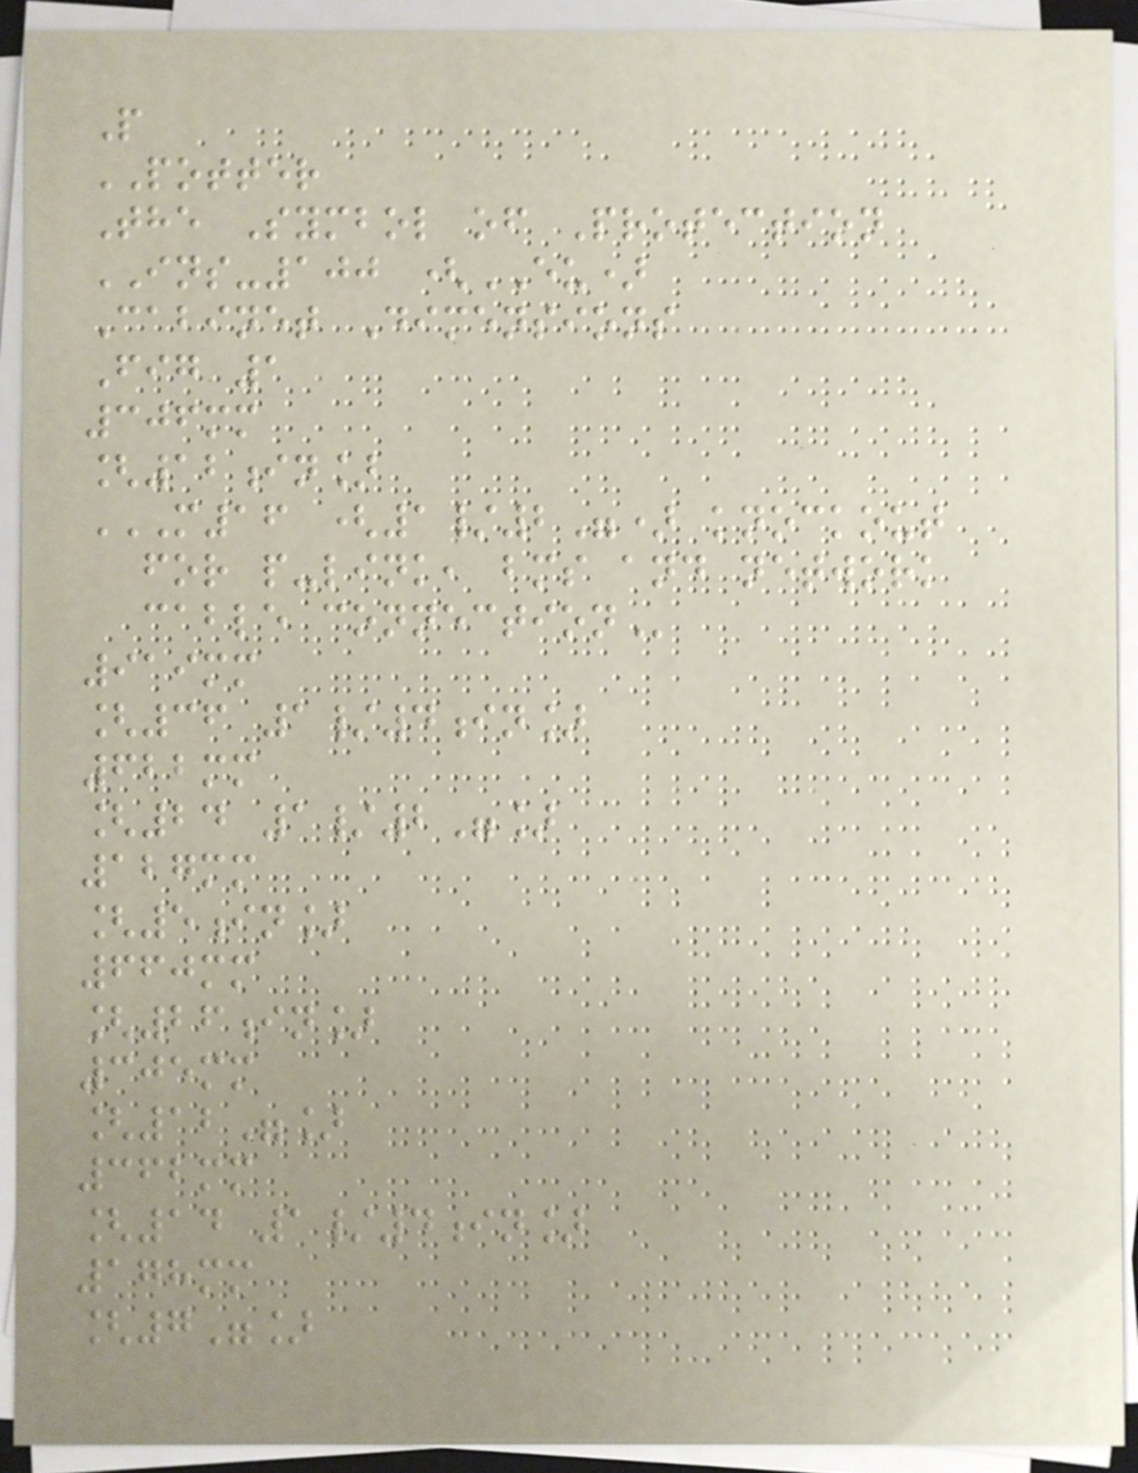P
POTTER
The Symbol of Protection
INS-100 (EU)
Cabinet Dimensions
Fig 1
306mm
[12in]
M16 (1/2") KNOCKOUT
FOR P-LINK, BMS AND NETWORK
CABLE CONNECTION
919mm
[36 1/4in]
622mm
[24 1/2"]
127mm
[5in]
660mm
[26in]
305mm
[12"]
362mm
[14 1/4in]
178mm
[7"]
